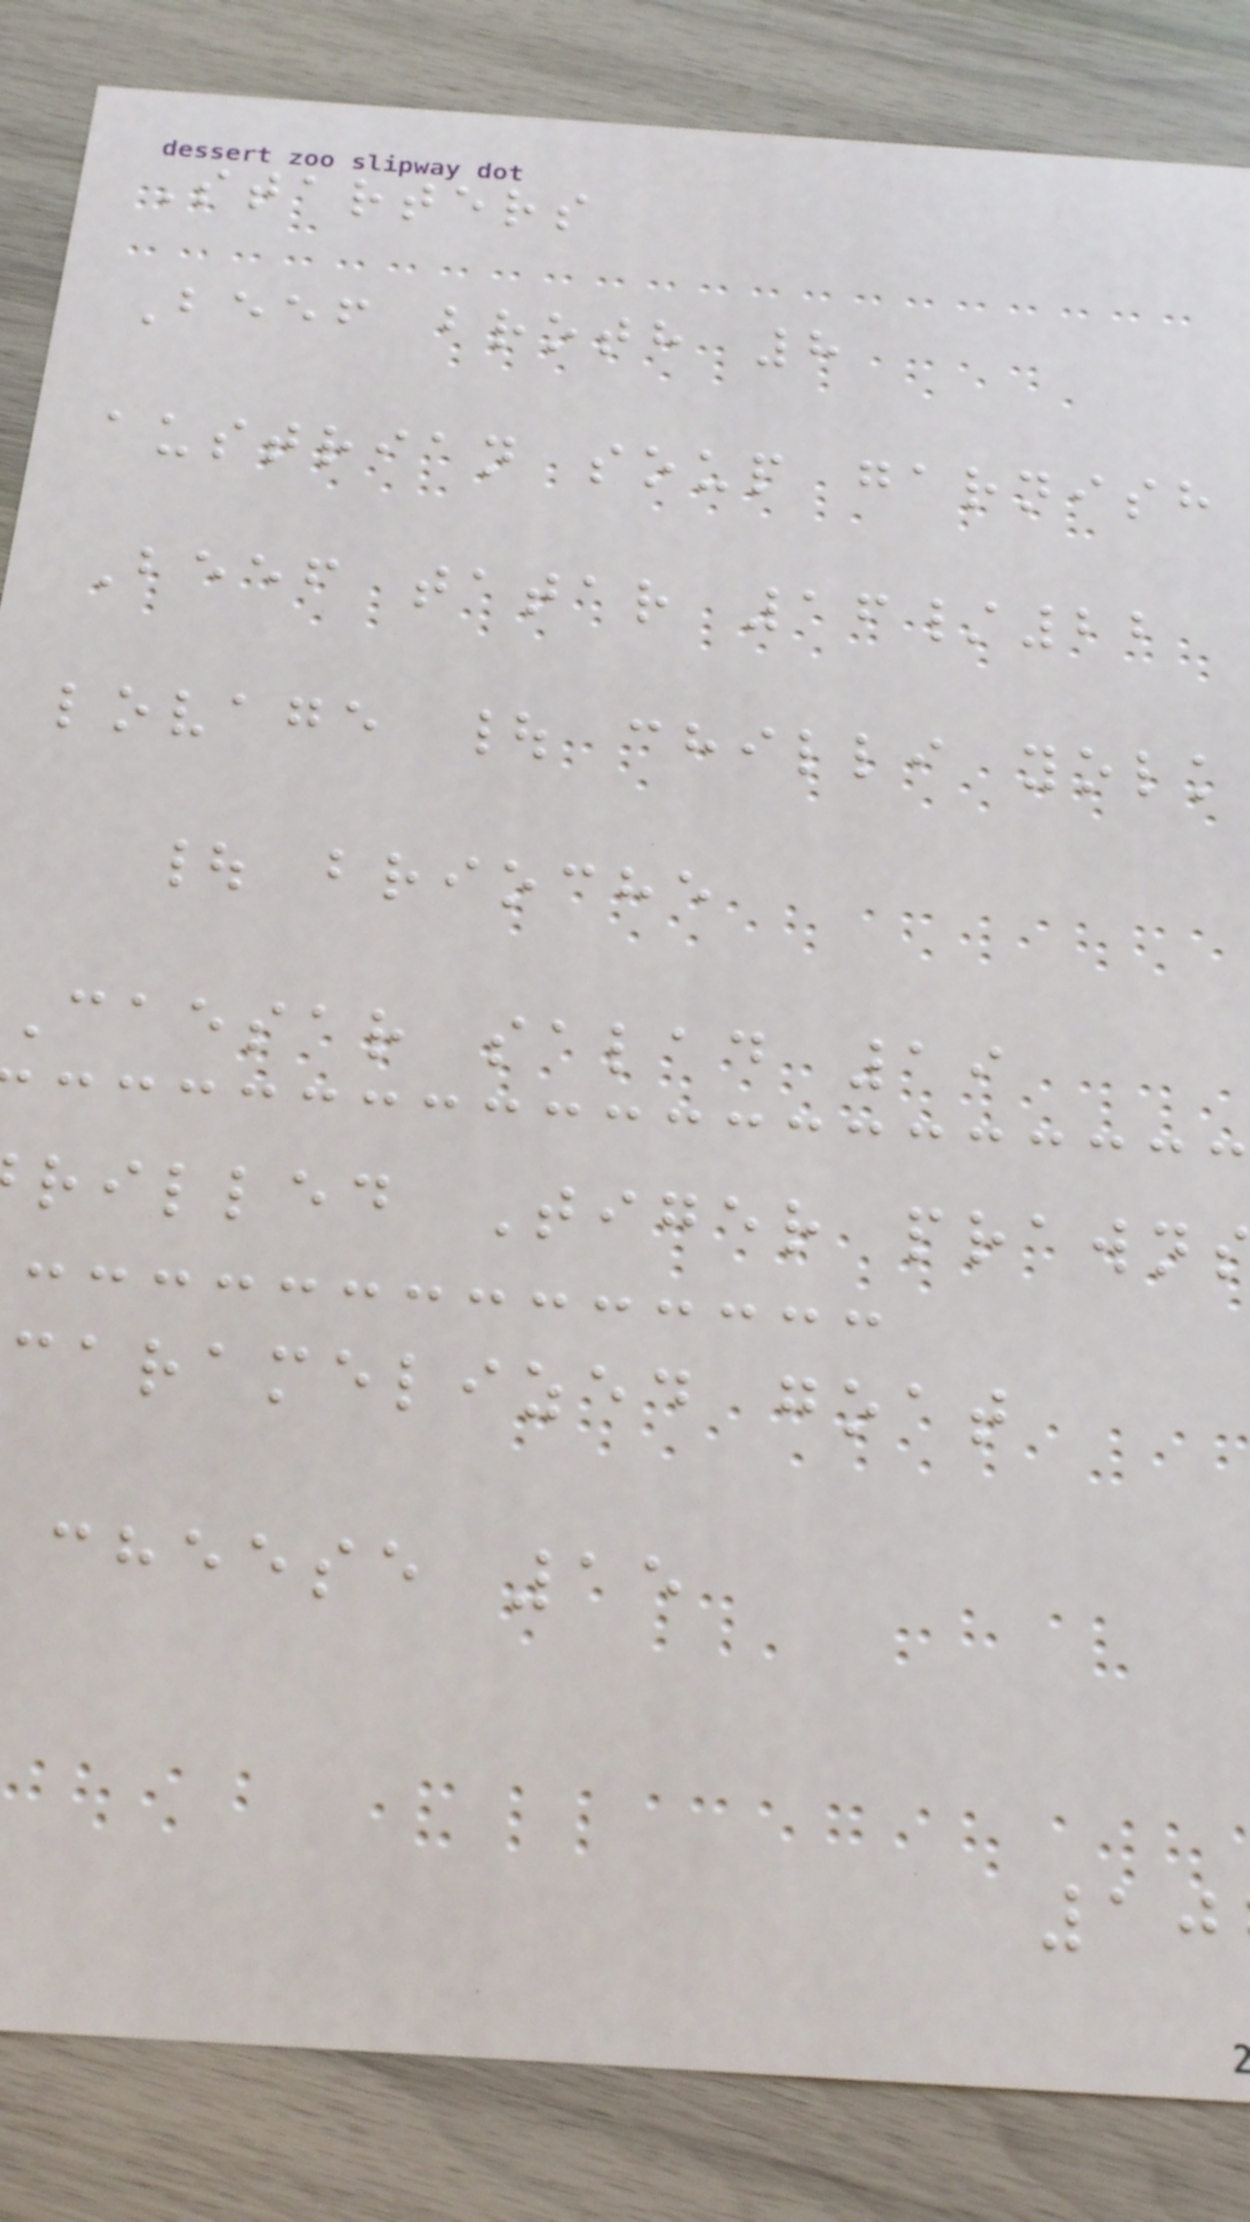Starters
Beef broth 8
austrian soup garnish
Beef tatar 16/22
lovage | chilli yolk
| brioche
Caesar salad 19
rilled Tiger prawn
caramelized goat
cheese 15
